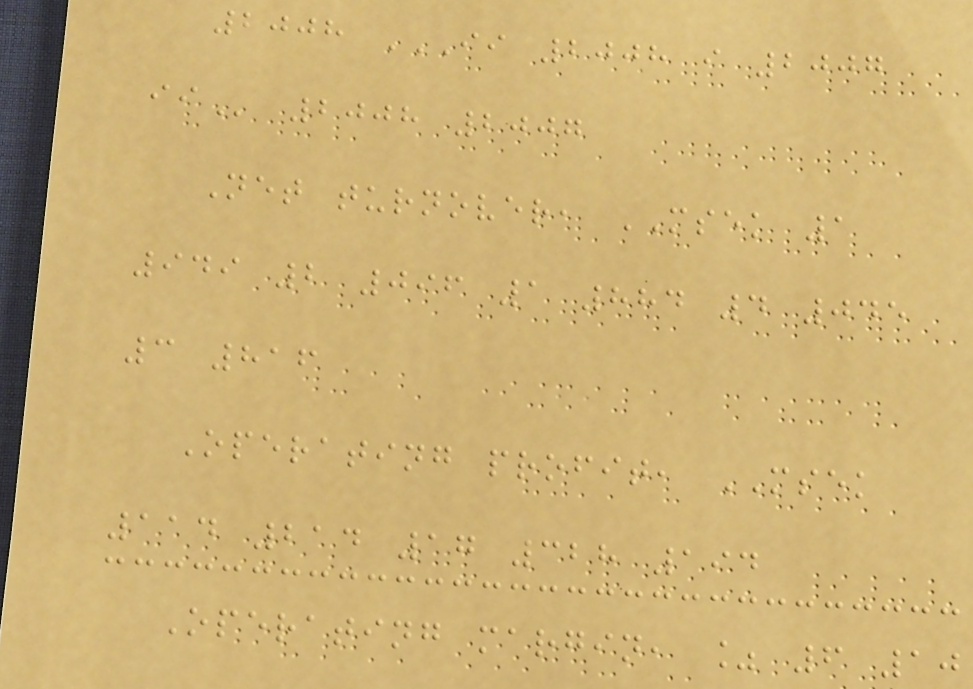2008 II 2008 I 2007
II 2008 2007
Net turnover, MSEK 1
949 2 096 1 884 4 045
3 816
Operating profit, MSEK
114 214 17 328 194
Operating margin, % 6 10
